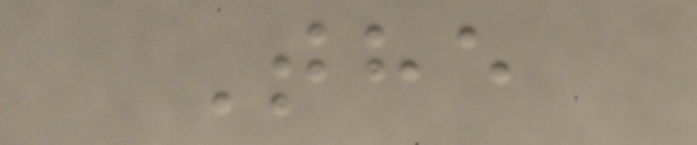The
